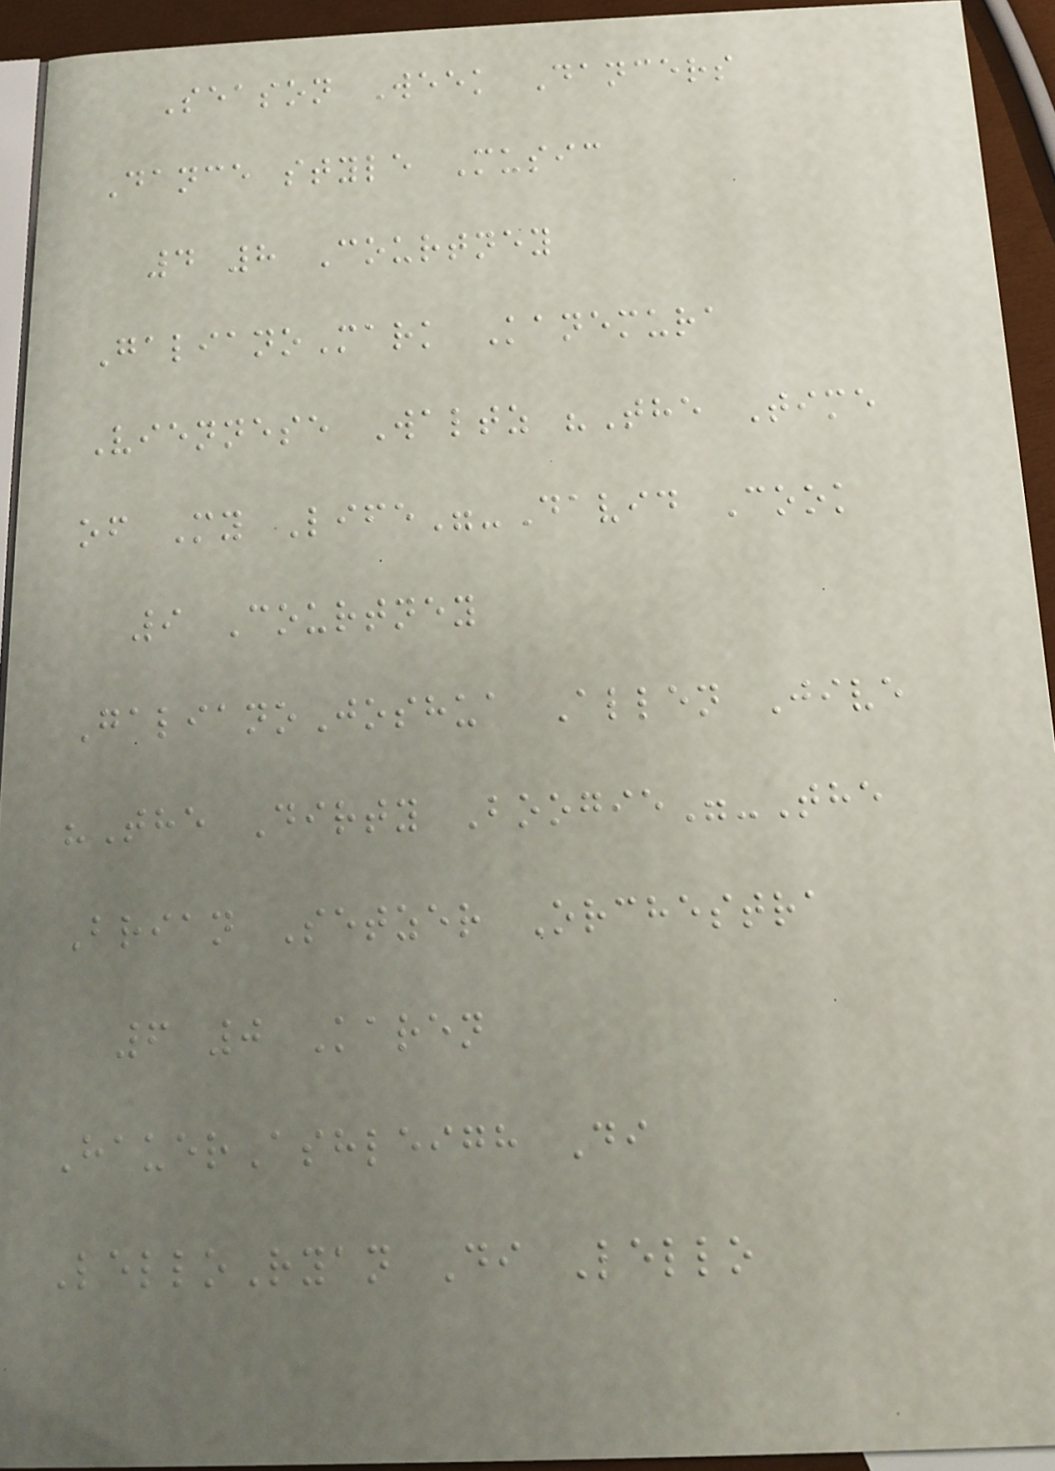Season Week Dancers
Dance style Music
4 8 Courtney
GalianoMark Kanemura
Viennese Waltz "The Time
of My Life"-David Cook
9 Courtney
GalianoJoshua Allen Jive
"The Dirty Boogie"-The
Brian Setzer Orchestra
6 0 Karen
HauerAshleigh Di
LelloRyan Di Lello
